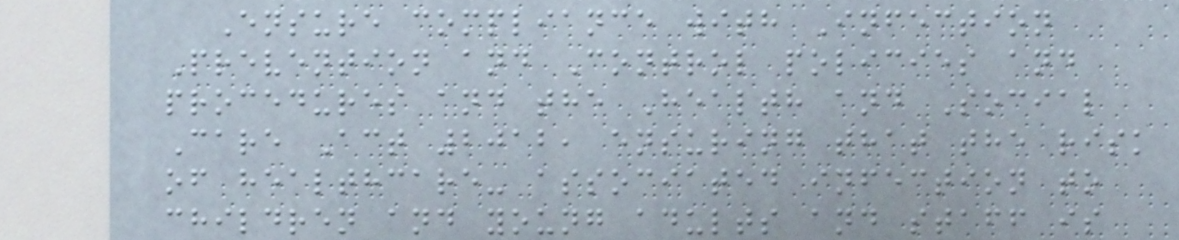Ensure compliance with Infection
Prevention and Control policies and
procedures and the Health and Social
Care Act 2012, ensuring that the risk
of healthcare- associated infection to
children and young adults and staff is
